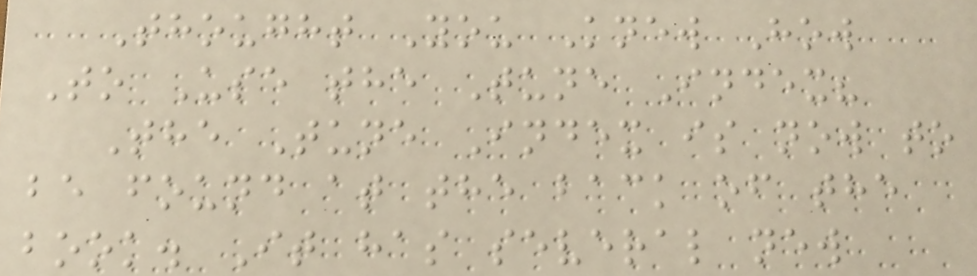Thought You Knew How
To Use the Tune Index?
The Tune Index is now to
be found at the back of the
book. It has several new
